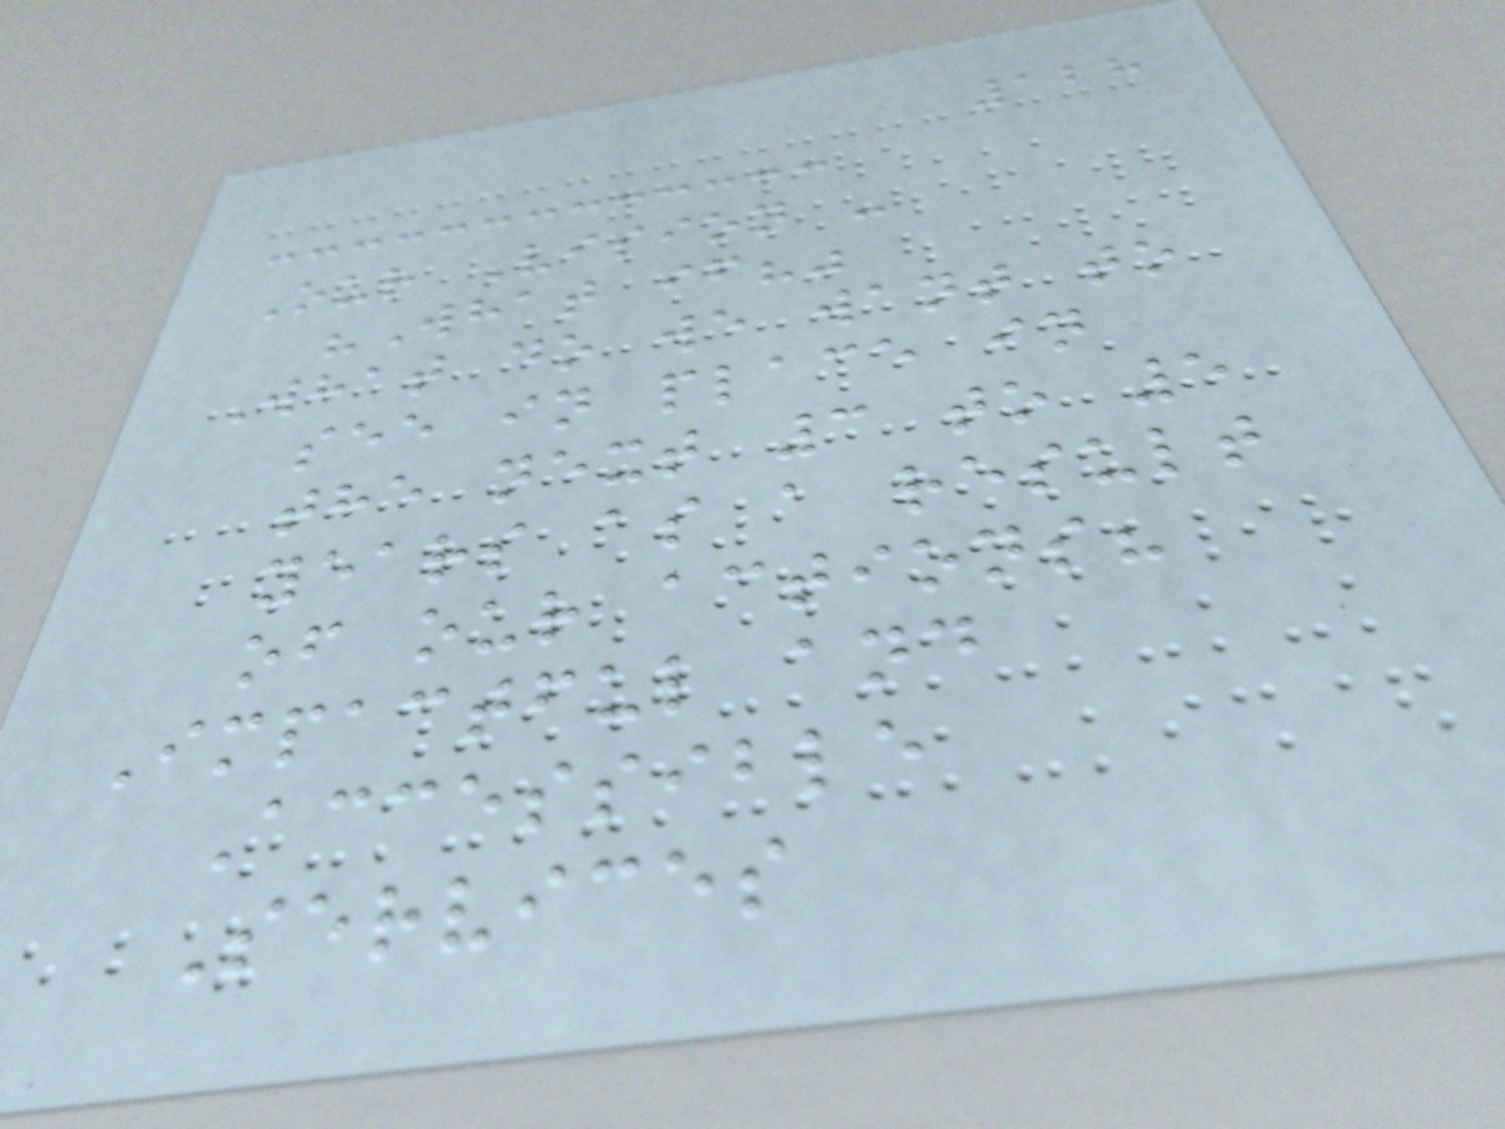128
Our Vision -
"What if?"
What do we want to
see in place in
the next 3 to 5
years as a result
of our actions?
Impactful and
Accessible
Services
